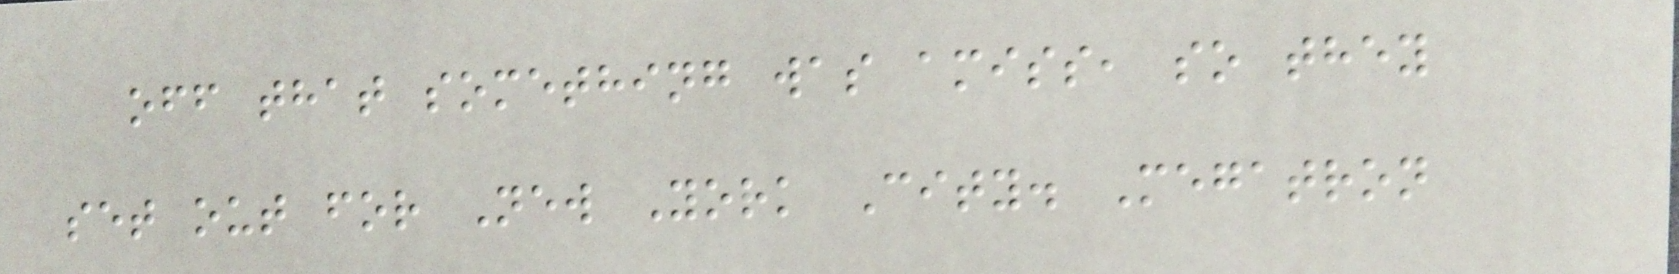off that something was amiss, so they
set out for New York City. Megatron
